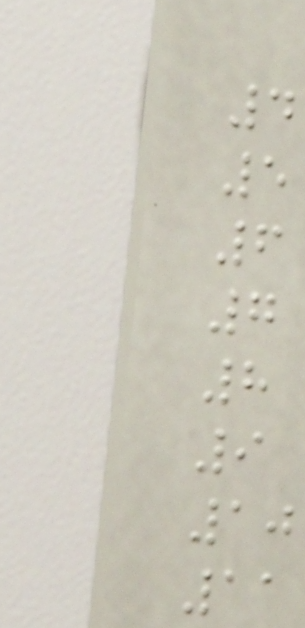4
5
6
7
8
9
10
11
